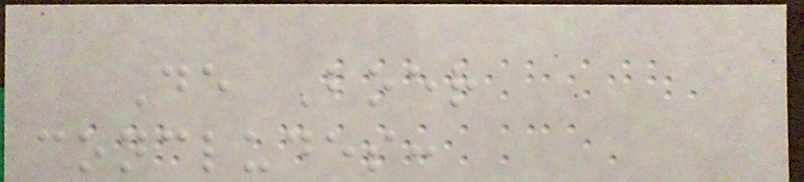De Boer
concludes:
